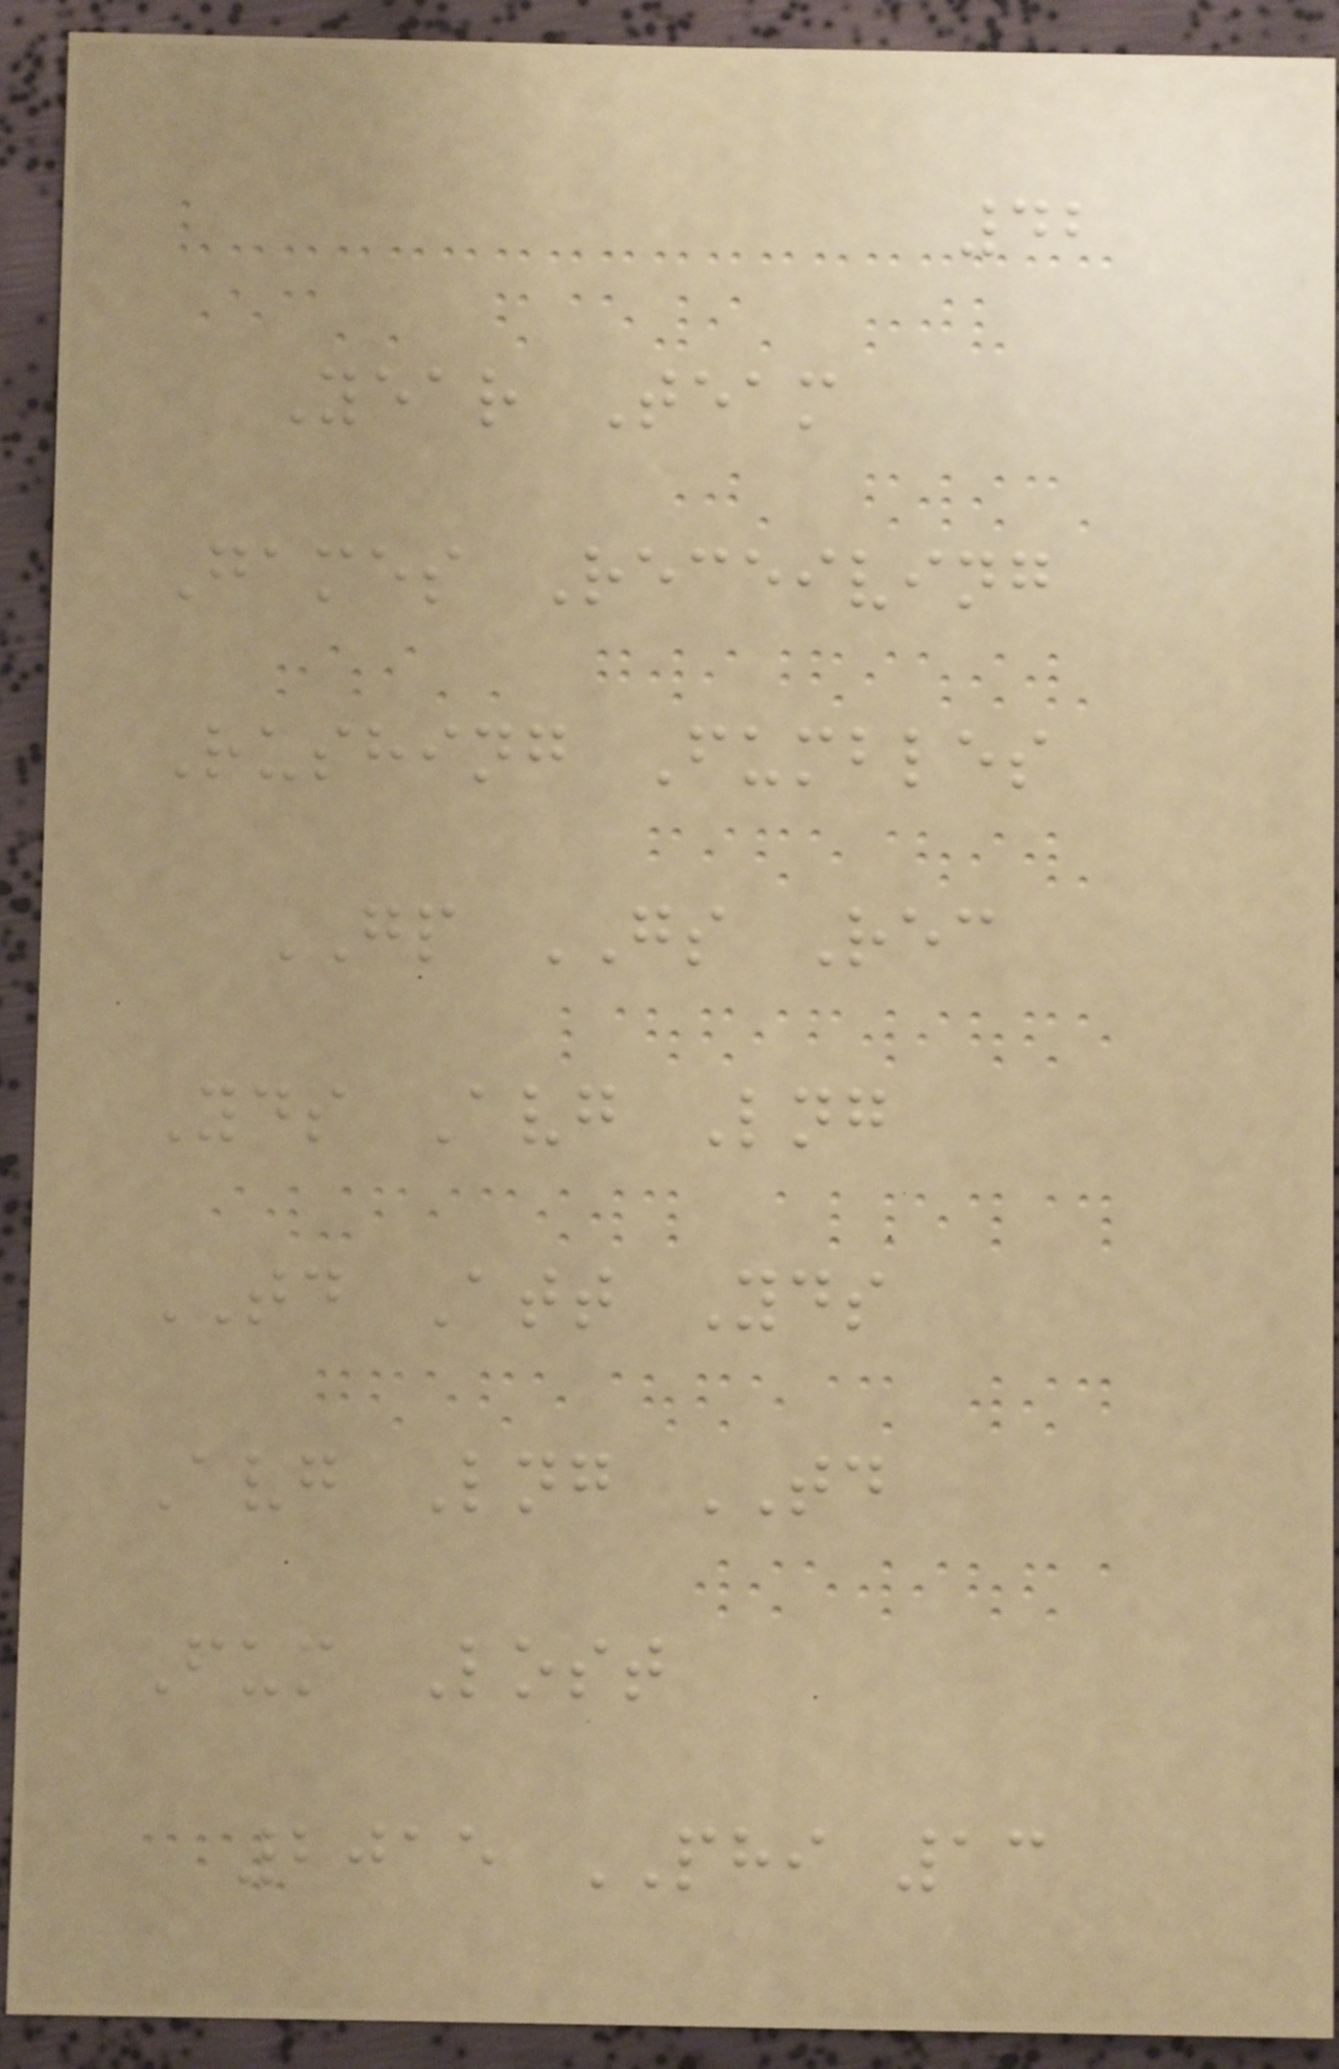42
Year Team
Games Receiving
Rushing Fumbles
GP GS Rec
Yds Avg Lng
TD Att Yds
Avg Lng TD
Fum Lost
2015 PHI 13
